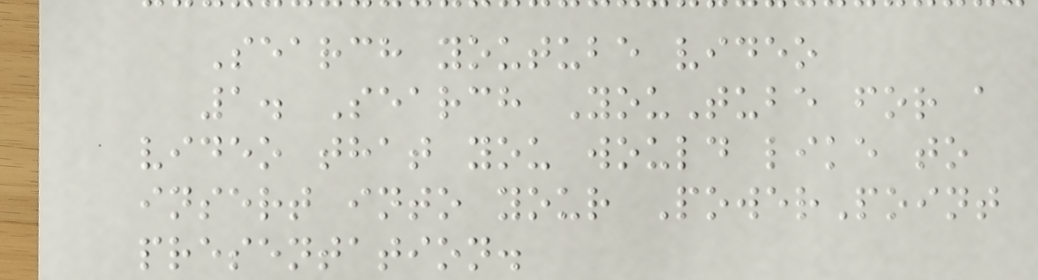Search youtube video
1. Search YouTube for a
video that you would like to
insert into your PowerPoint
presentation.
